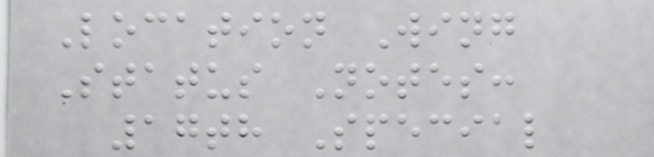Location Wing
Status Notes:
17th Special
